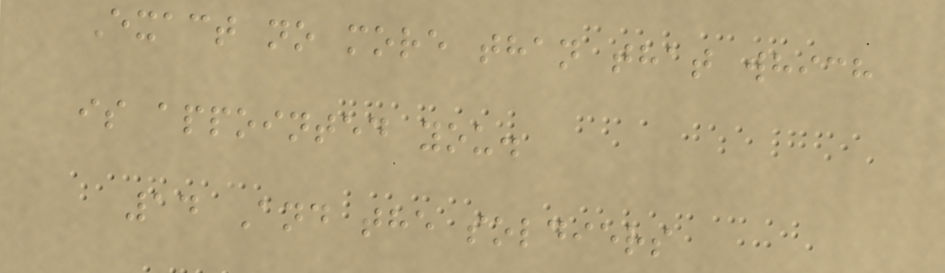Exact no more than that which
is appointed you.
14 And the soldiers
